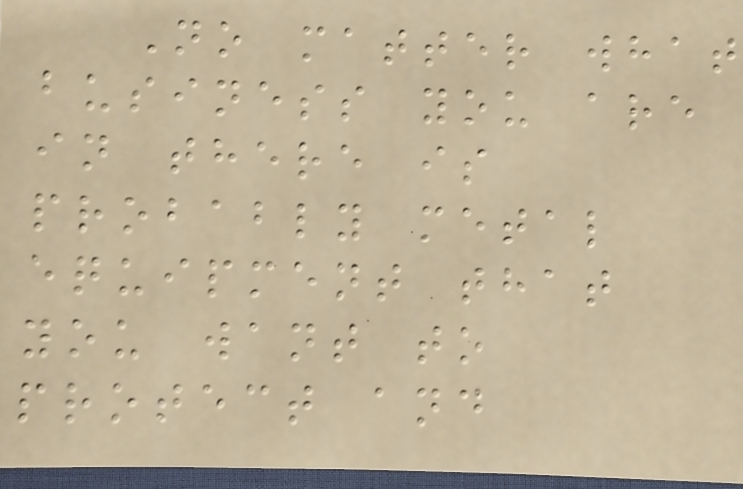No matter what
business you are
in there is
probably metal
equipment that
you want to
protect and
